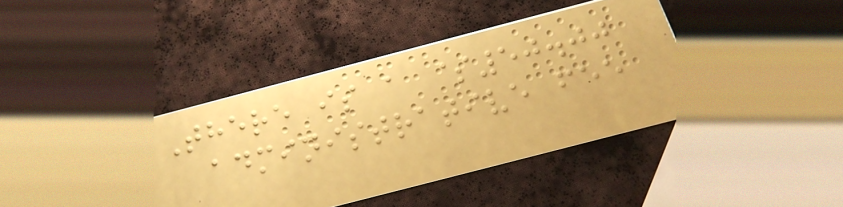There is a $50.00
administrative fee
